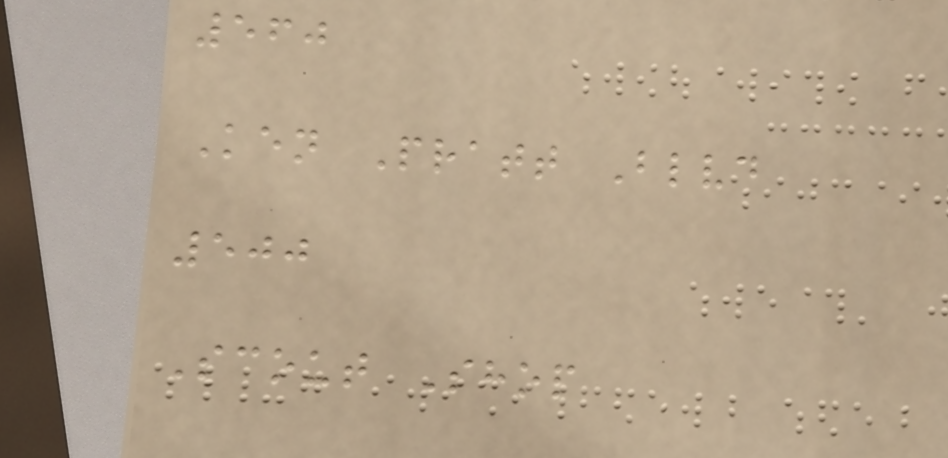560
Ken Pratt Blvd
500
Scout Shop
